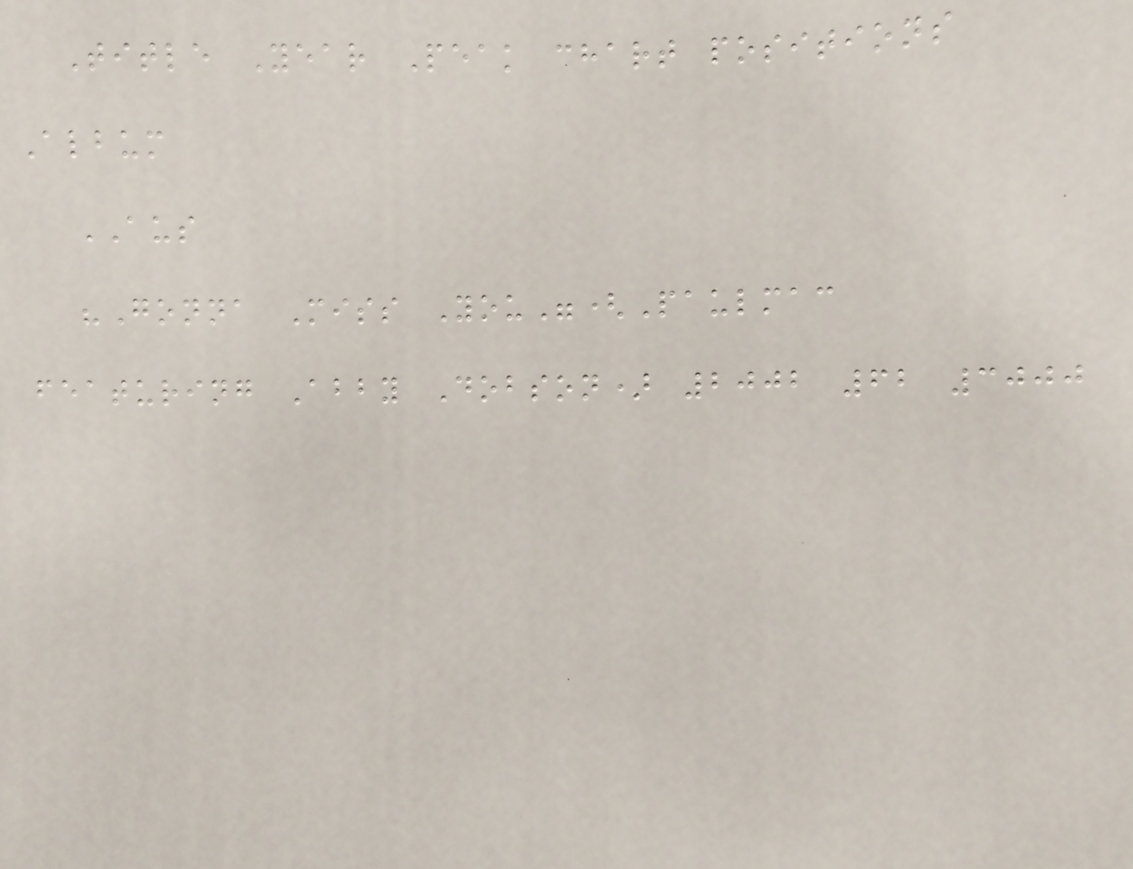Title Year Peak chart positions
Album
AUS
"Gonna Miss You"(Paulmac
featuring Abby Dobson) 2002 62 3000
